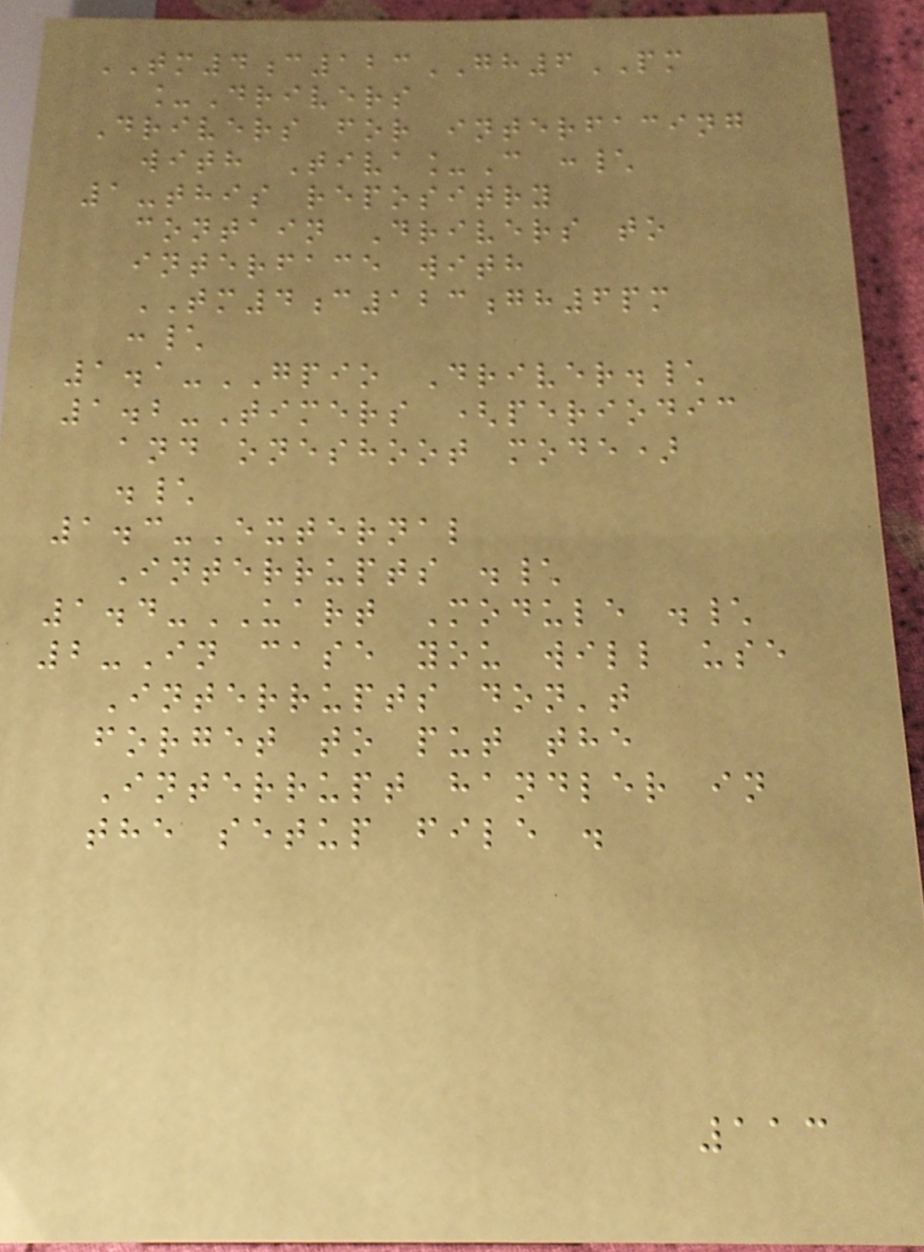TM4c123GH6PM
_Drivers
Drivers for interfacing
with Tiva_C :\
1-this repositry
contain Drivers to
interface with
TM4c123gh6pm
:\
1.1-GPIO Driver.\
1.2-Timers (periodic
and oneshoot mode)
.\
1.3-External
Interrupts .\
1.4-UART Module .\
2-In case you will use
Interrupts don't
forget to put the
Interrupt handler in
the setup file .
113
